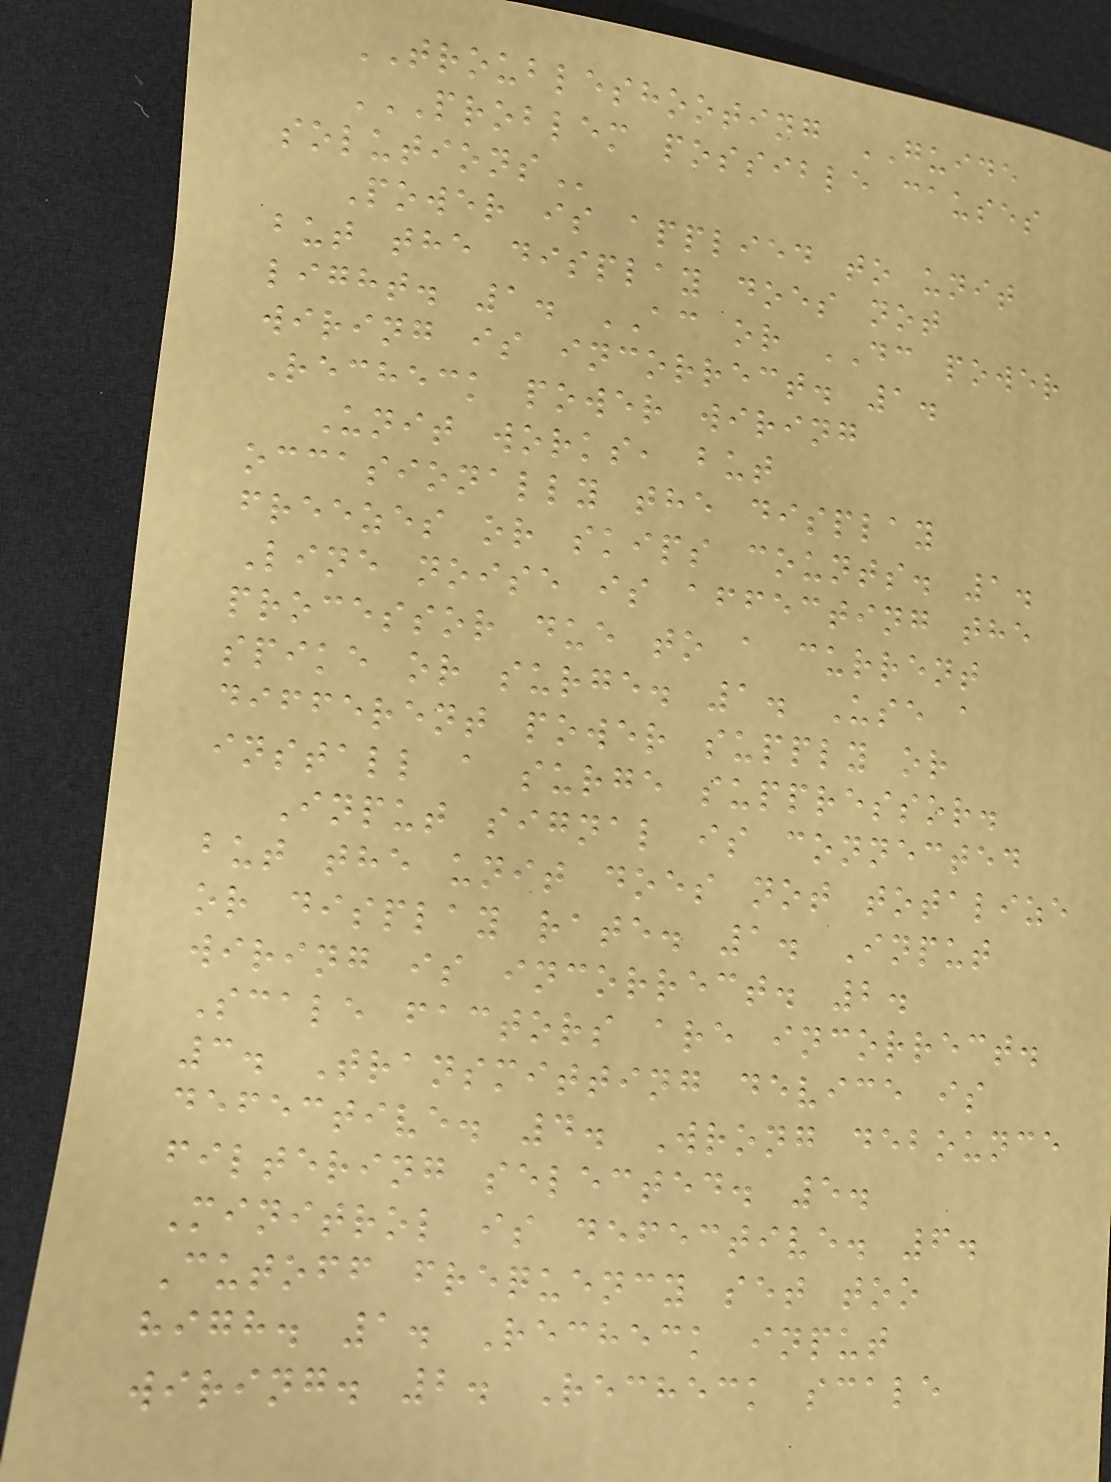TROUBLESHOOTING GUIDE
PROBLEM POSSIBLE CAUSES
SOLUTIONS
Power is applied to unit
but the display does not
light. 1. AC or DC power
wiring is incorrect. 1.
Recheck power wiring
Unit works, but
occasionally the display
freezes or skips counts. 1.
Line noise is affecting the
processor due to a current
spike or surge. 1. Use a
different power supply or
install a surge suppressor.
Input signal is connected
but the unit does not totalize
or display rate. 1. Input
wiring is incorrect. 2.
Scale factors are incorrect.
3. Transmitting device is
defective. 4. Wrong debounce
filtering selected. 5.
Minitrol is defective. 6.
Cutoff frequency set too
high. 1. Recheck input
wiring. 2. Recheck scale
